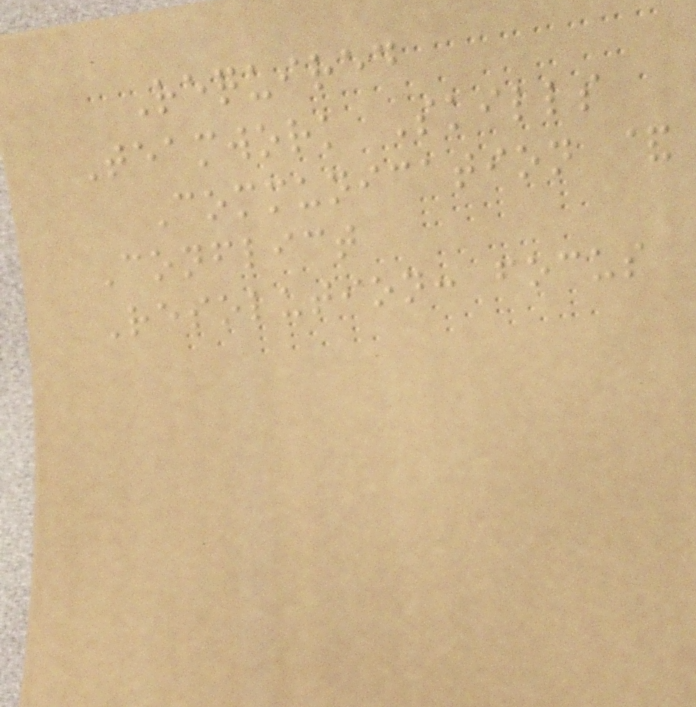Required
Teamwork Skills
Communication &
Conflict
Resolution: focus
